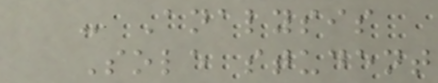- Analysis
Sole student
